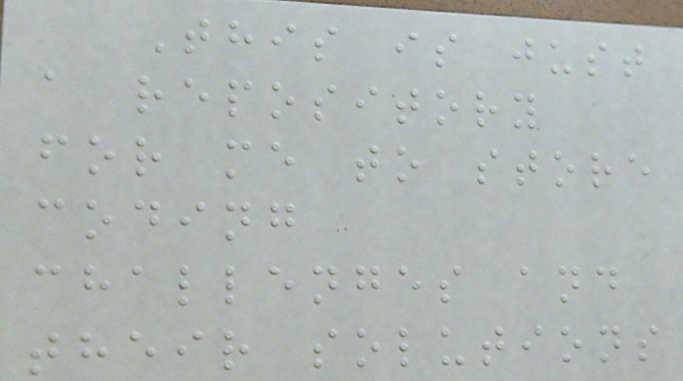This is just
a repository
for me to store
coding
challenges and
their solutions
